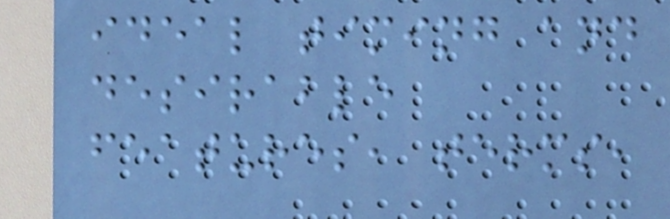ideal timing and
desirable
features, terms,
